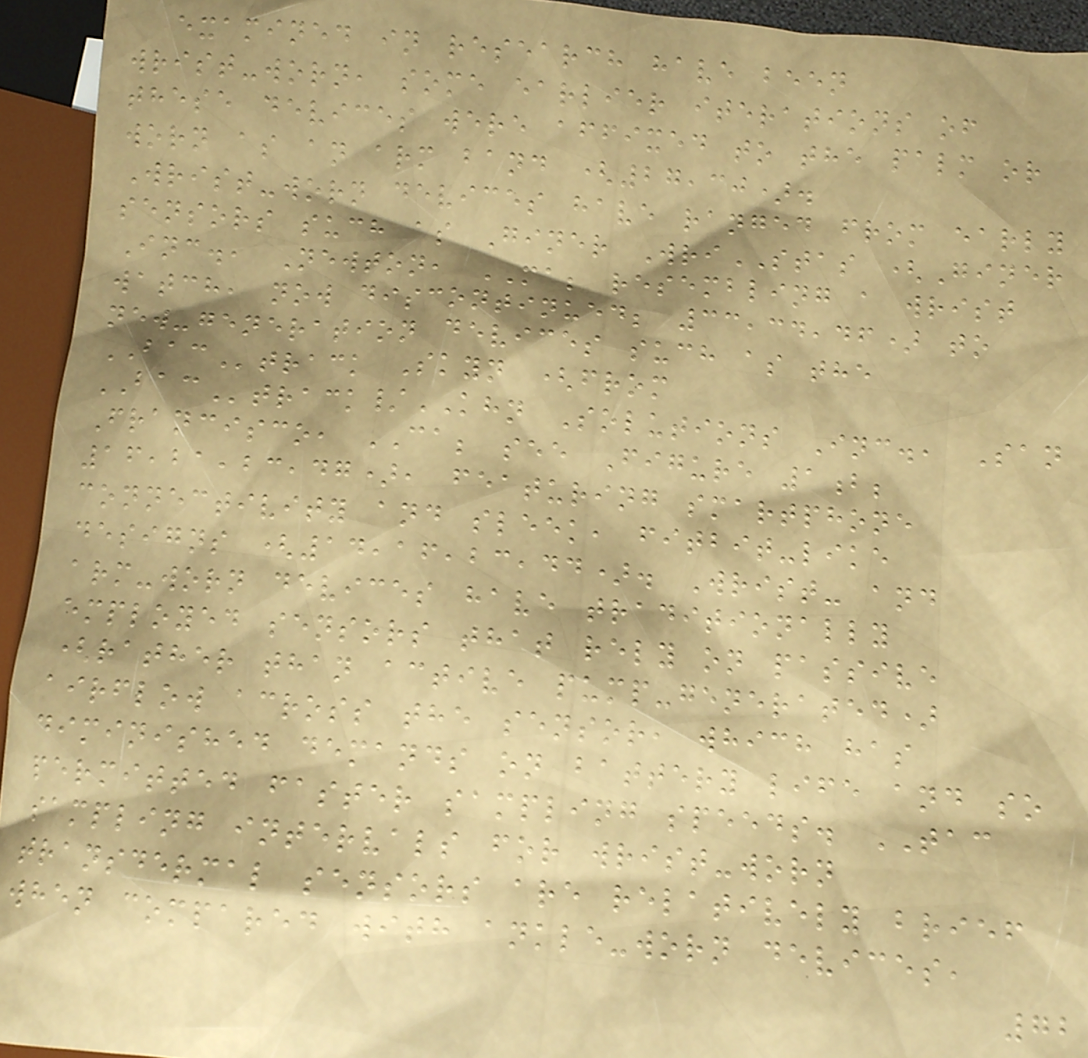examined in research have been
wrist-worn, some earlier iterations of
these devices were affixed to the palm or
worn as an arm band (27,30).
Wrist-worn devices have ranged from early
sensors such as Giner WriSTAS (Giner
Inc., Newton, MA; resembling a wrist
watch, now discontinued; 33,34,46) to
new-generation devices such as the
BACtrack Skyn (from
BACtrack/KHN Solutions Inc., San
Francisco, CA; see Figure 1b;
16,21,23,47), featuring smartphone
connectivity and sleek, fitbit-like
designs (14,16,23,44). Wrist- and
arm-worn devices have traditionally
employed sensors that rely on passive
(rather than active pump-generated)
airflow across the sensor, which has
diminished demands on battery life and so
permitted faster sampling speeds. TAC
sampling intervals for wrist-worn
transdermal sensors are relatively brief
when compared with ankle-worn devices,
72
